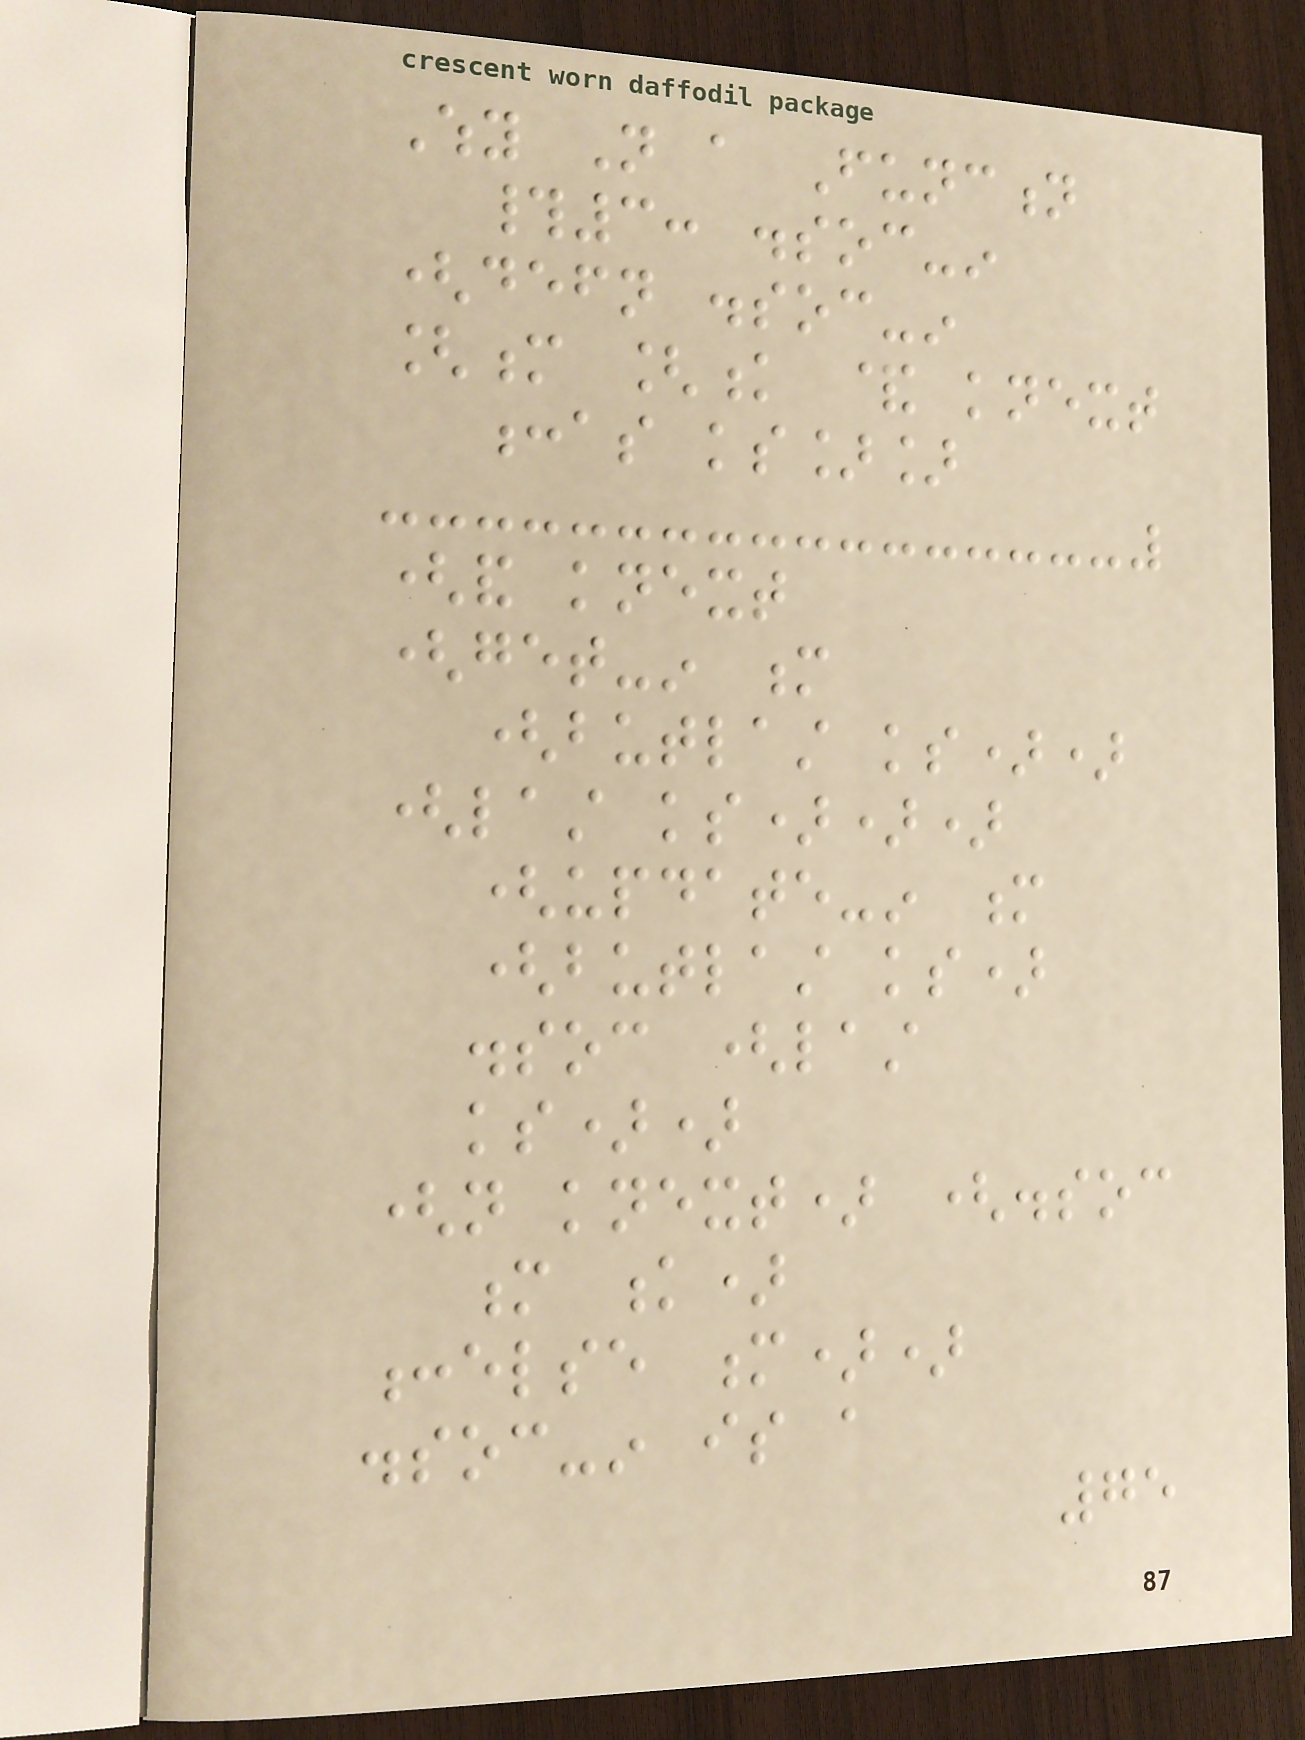Why Not a Function
#3: dissoc-in
(defn dissoc-in
[m [k & knext
:as ks]]
(and knext
(get-in m
(butlast ks))
(last ks)))
(update-in m
(butlast ks)
dissoc (last
ks))
(not knext) (dissoc
m k)
:else m))
dissoc-in is a
75
